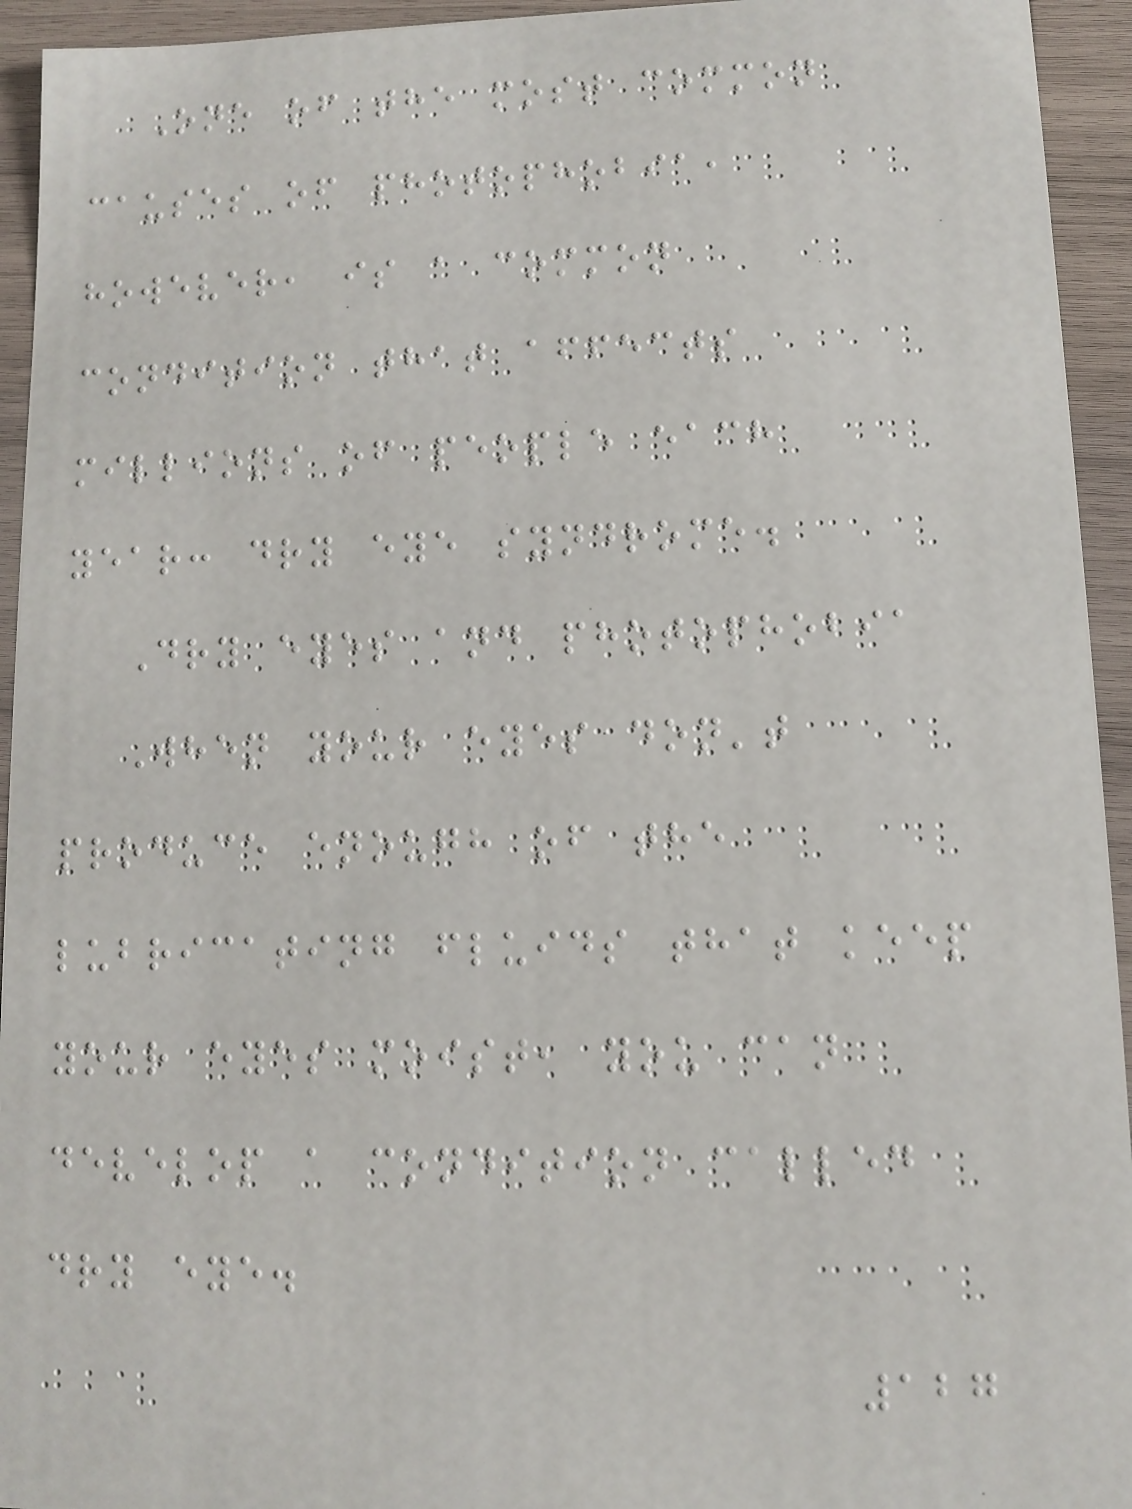One of the most common
causes of photophobia,
however, is a common
condition that affects
millions of people each
year: dry eye syndrome.
Dry eyes and photophobia
When your eyes don't
produce enough of the
lubricating fluids that keep
your eyes moist, you can
develop a condition called
dry eye.
127
